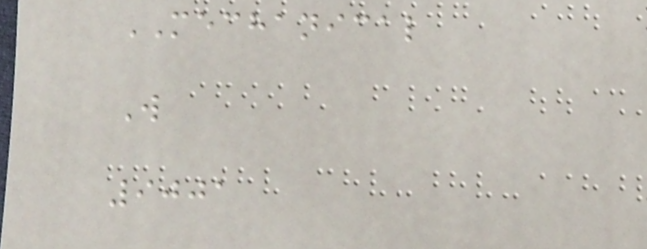MECHANICAL
W
9001
